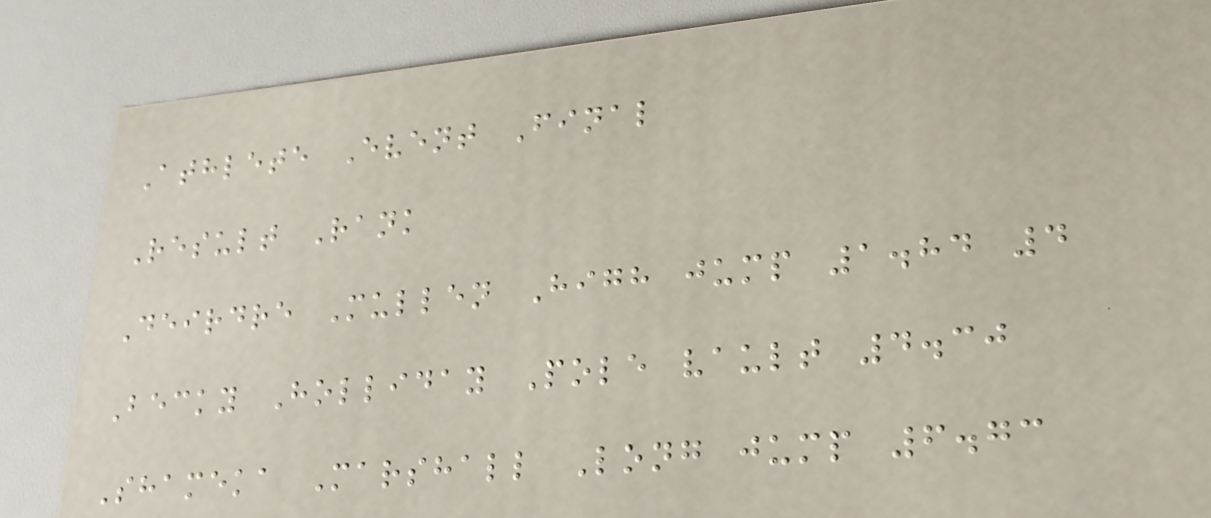Athlete Event Final
Result Rank
Deirdre Mullen High jump 1.84 4
Becky Holliday Pole vault 4.30
Shameka Marshall Long jump 6.73
